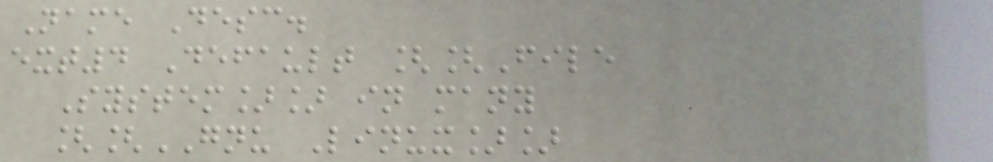Name Desc.
ext4 Default [[File
System]] in many
[[GNU Linux]]
